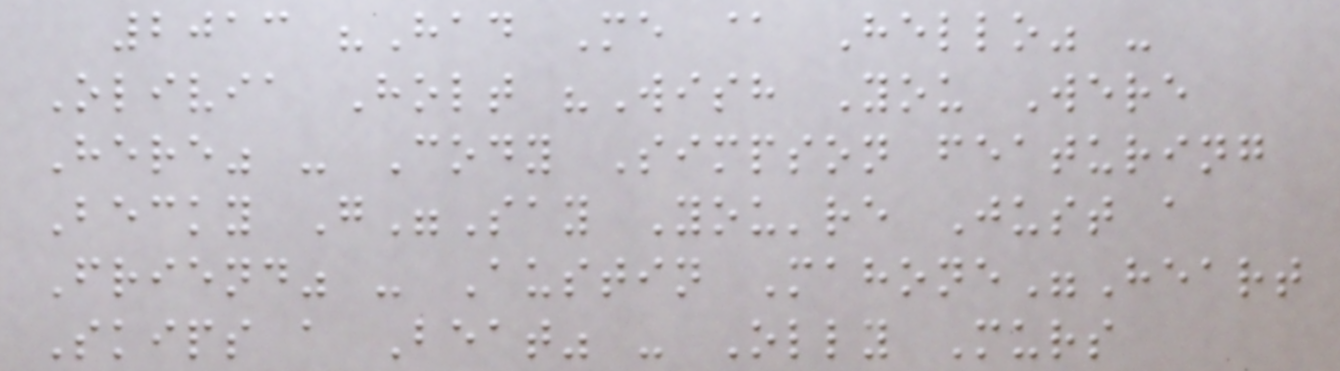2013 "Had Me @ Hello" -
Olivia Holt "Wish You Were
Here" - Cody Simpson featuring
Becky G"Say You're Just a
Friend" - Austin Mahone"Heart
Skips a Beat" - Olly Murs
